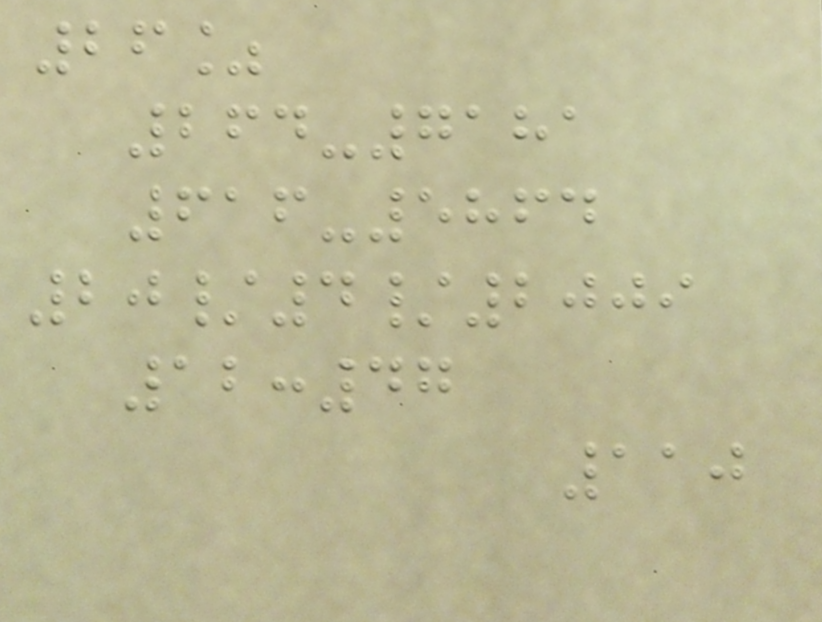26%
264-7181
616-5864
20/4/2009
12:47
110
